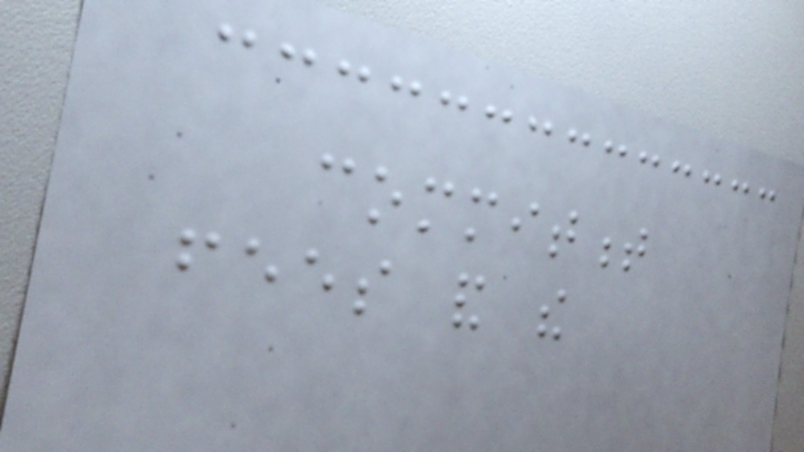commitment
fees and the
